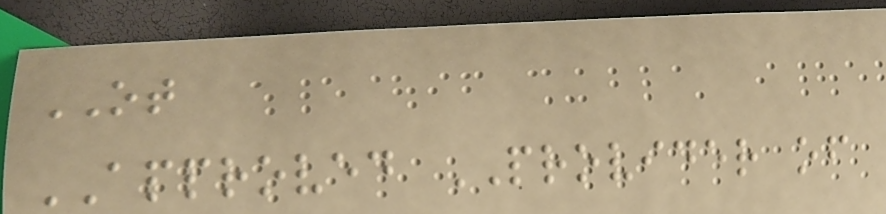OT
APPROVED PROVIDER of
